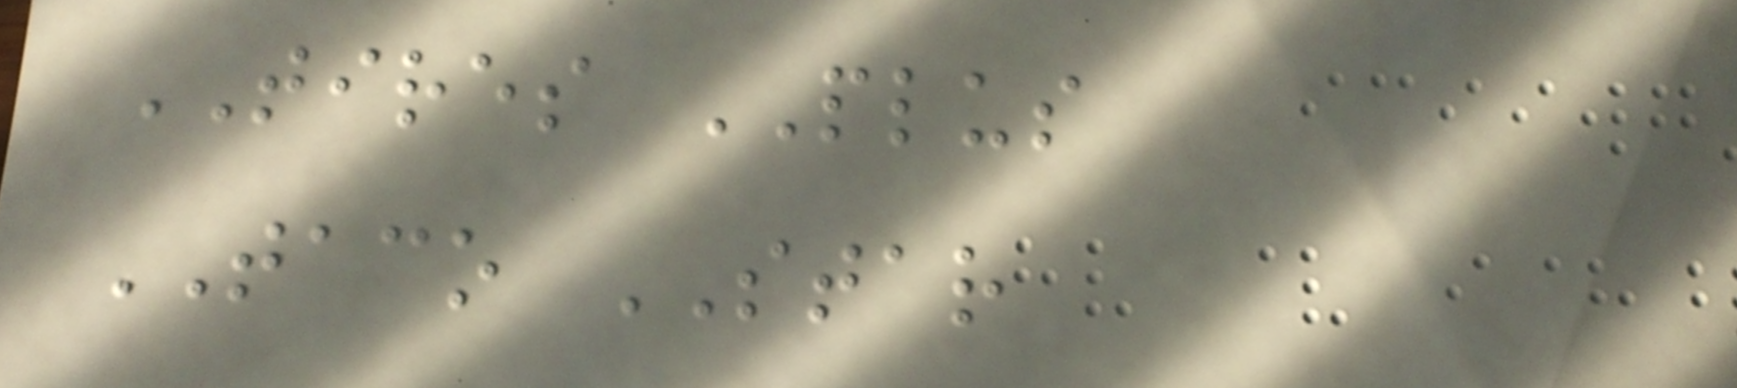TIRES PLUS
TACO STAR
